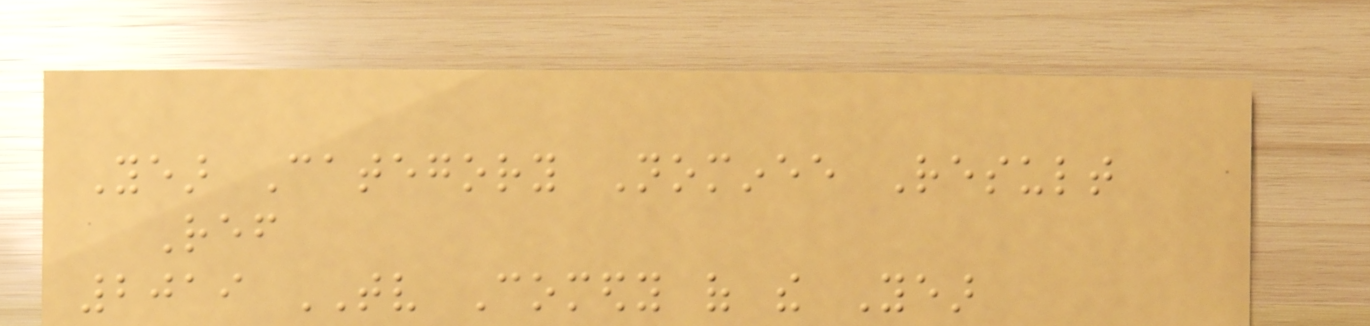Year Category Nominee Result
Ref
2019 TV Comedy of the Year
